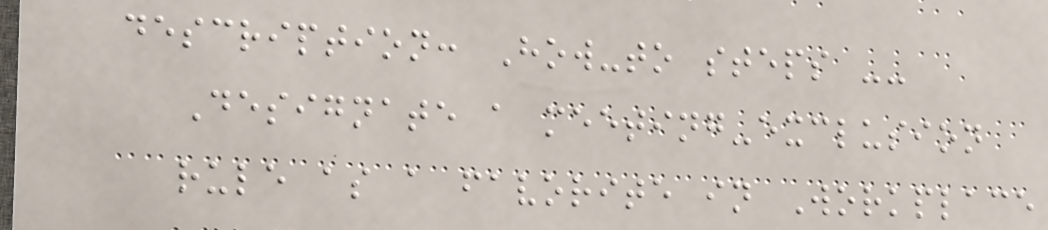description: How-to steps --
Designate a meeting-exclusion
rule as a favorite in Workplace
